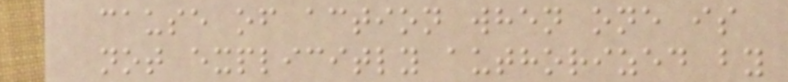cause of action when one is
not explicitly authorized by
